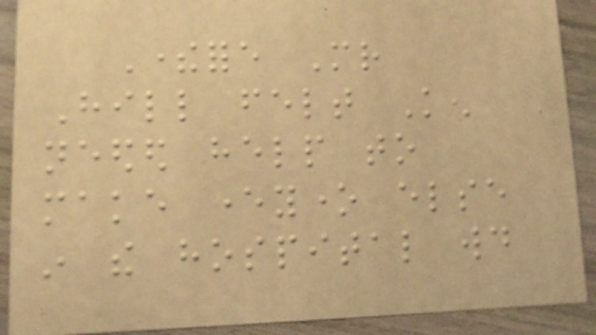Therefore Mr
Hill felt Ken
needed help to
make everyone else
in the hospital would
